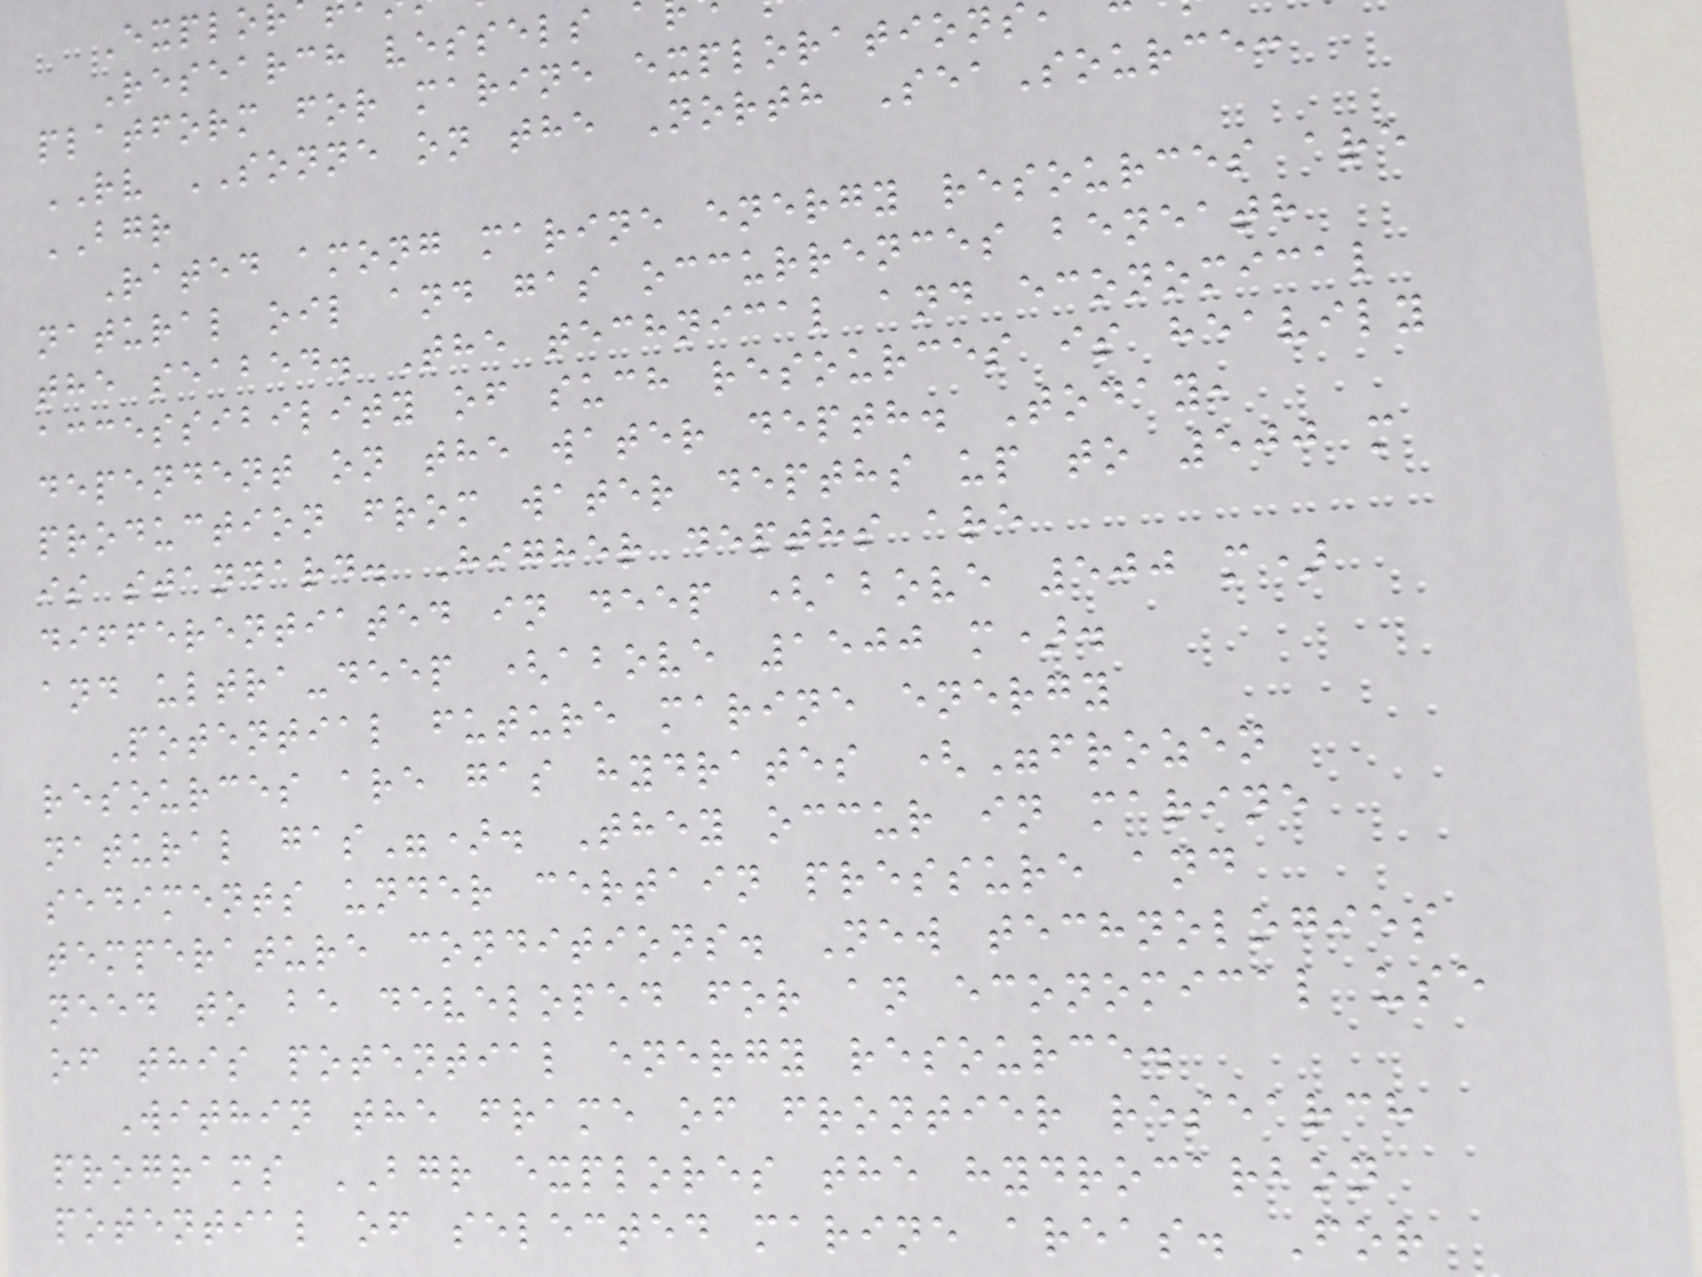Research vessels
platform for marine explorations
RV SONNE on the North SeaSource:
BGR
Rated among marine energy resources are
natural oil and gas occurrences beneath
the seabed. The technical and economical
accessibility of such resources is heavily
dependent on the water depth. Today,
production from water depths up to 500 m
is standard. Higher depths are
differentiated in deep (above 500 m)
and ultra-deep (above 1500 m).
Potential future marine energy
resources are gas hydrates ("frozen
natural gas"). They occur in marine
sediments under certain pressure and
temperature conditions. New technologies
need to be developed for an economical use
of this potential energy resource.
Within the frame of frontier research
programs BGR explores the hydrocarbon
potential of selected marine areas. For
